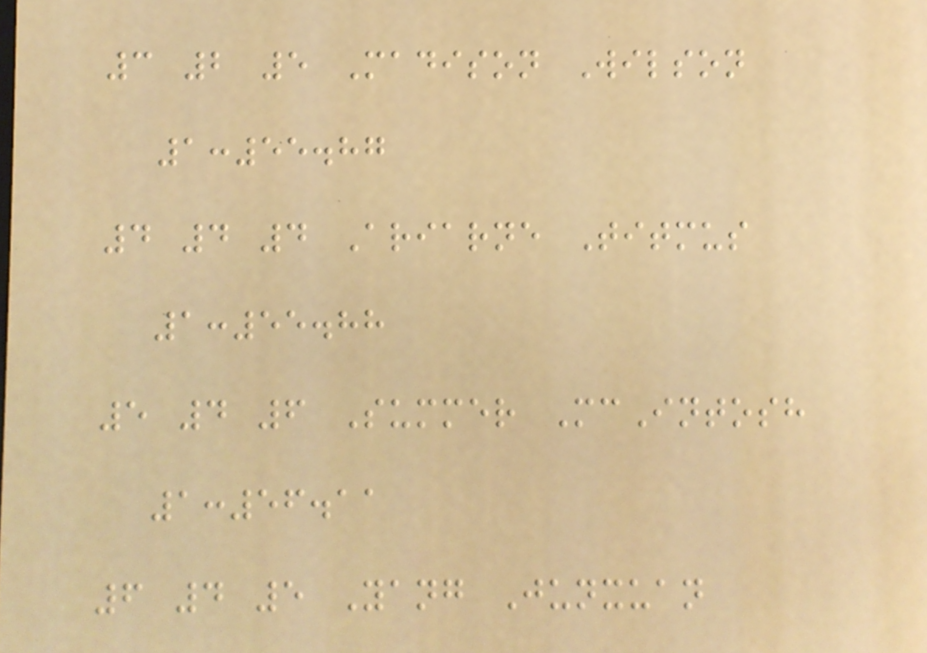3 2 5 Madison Wilson
1:55.87
4 4 4 Ariarne Titmus
1:55.88
5 4 6 Summer McIntosh
1:56.11
6 4 5 Yang Junxuan
